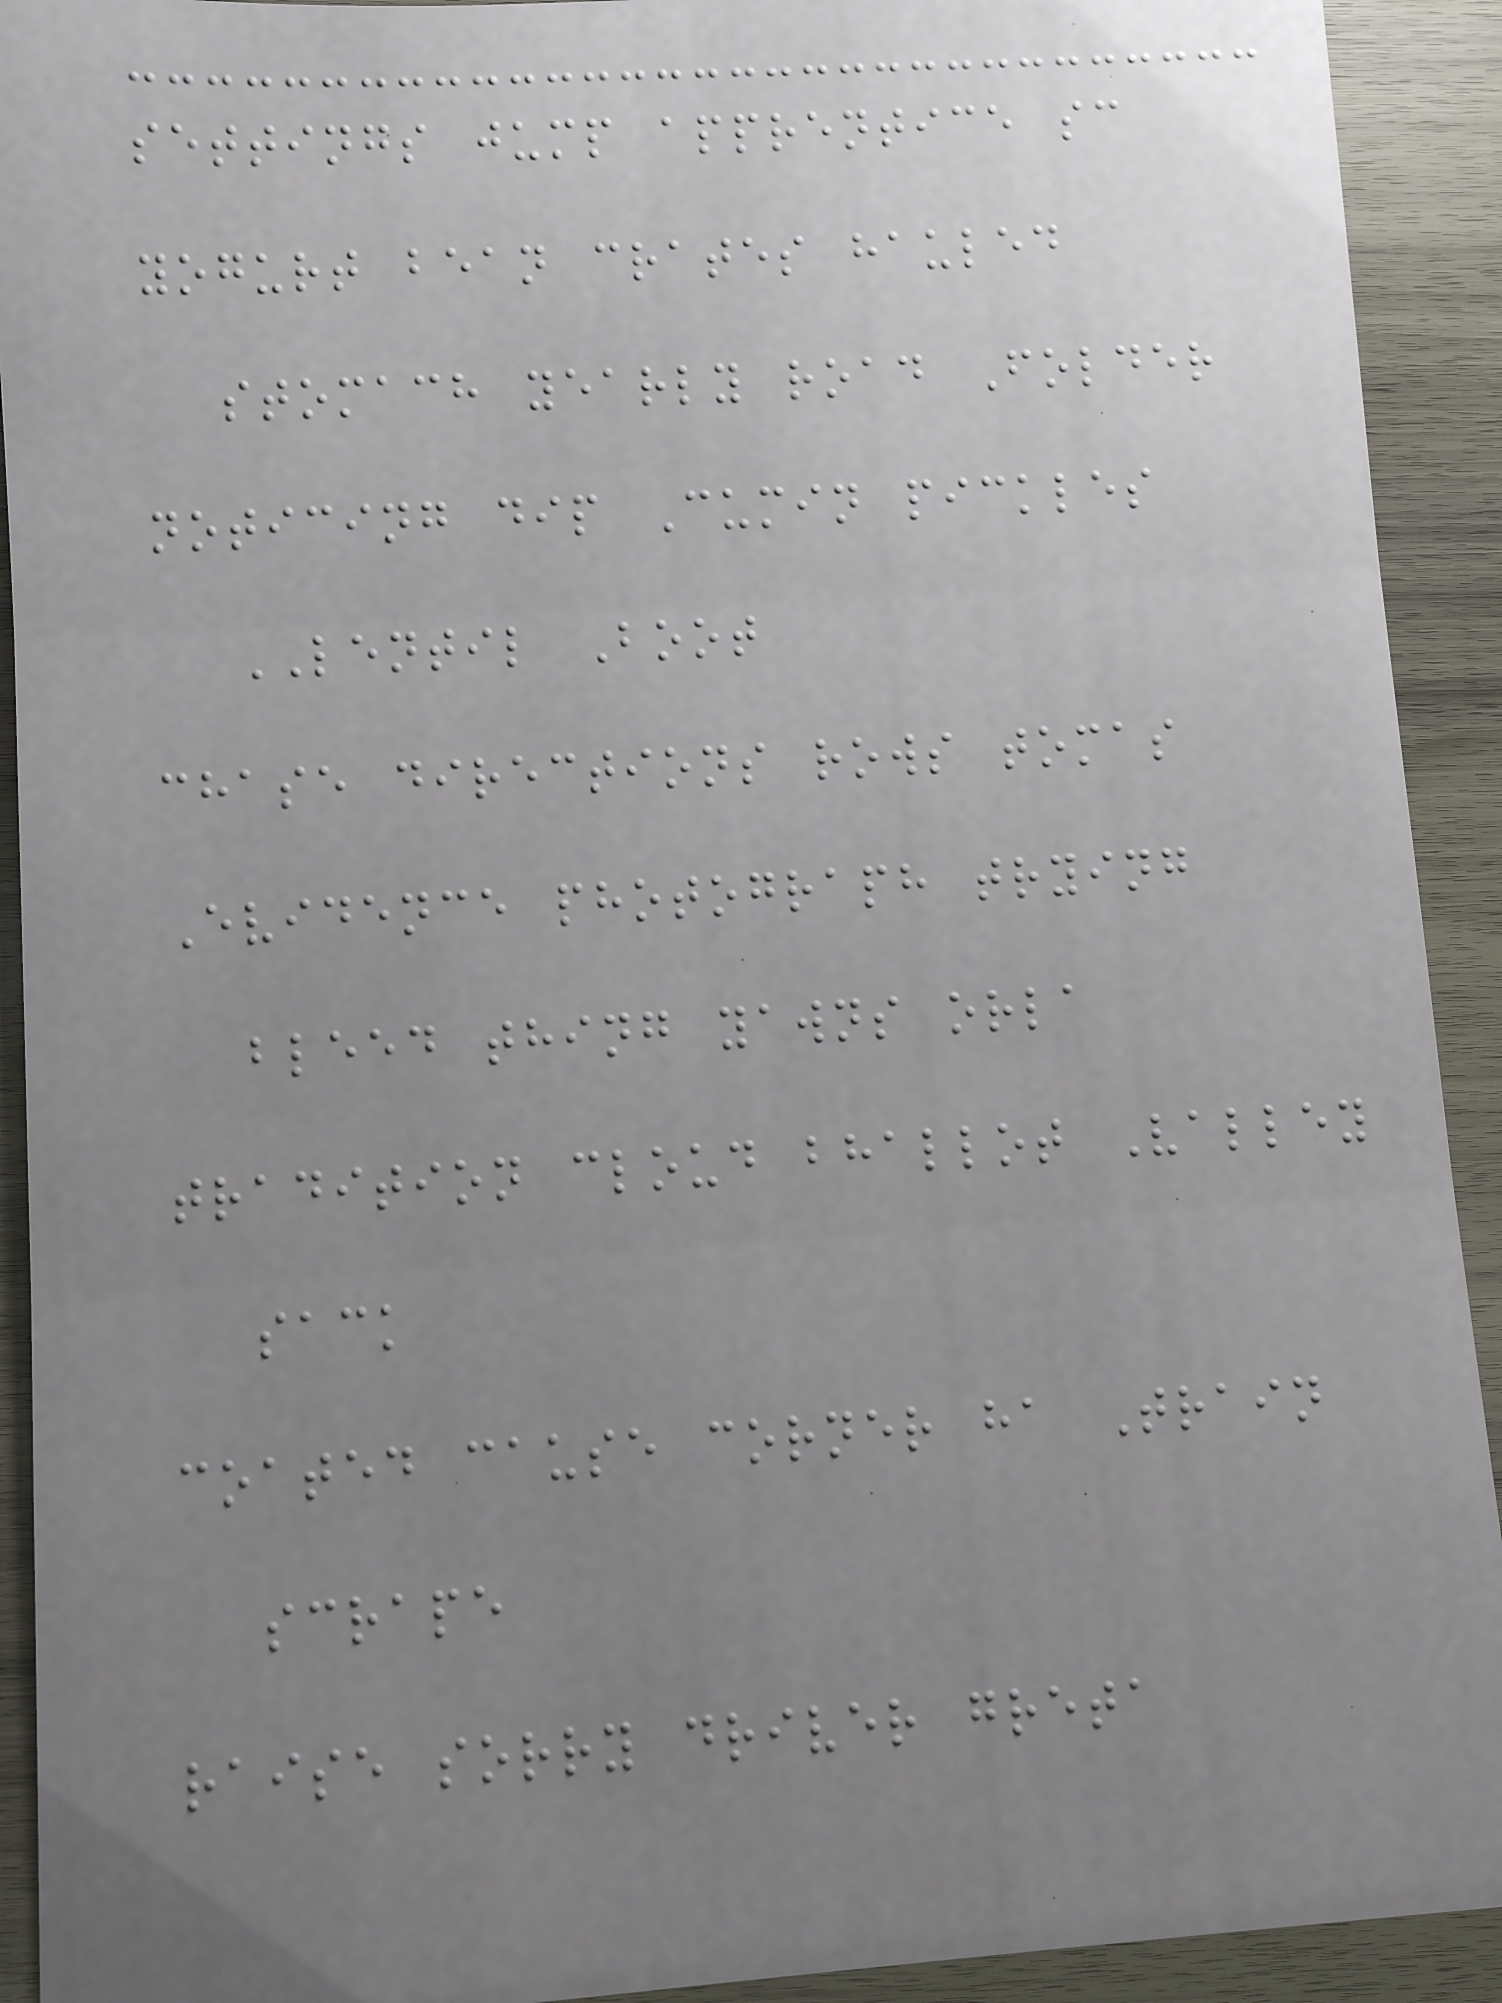settings jump apprentice sc
yogurt bean crates hauled
stomach yearly road Folder
noticing dip Cumin pickles
LENTIL Boot
chase directions rows tomas
Evidence photograph trying
bleed thing yawns orla
tradition cloud bhallot Valley
sack
coated cause corner ha Train
scrape
raise sorry driver greta
